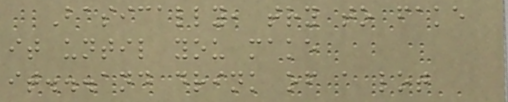Basically, try to fake
it until you make
it...and drink of a lot
